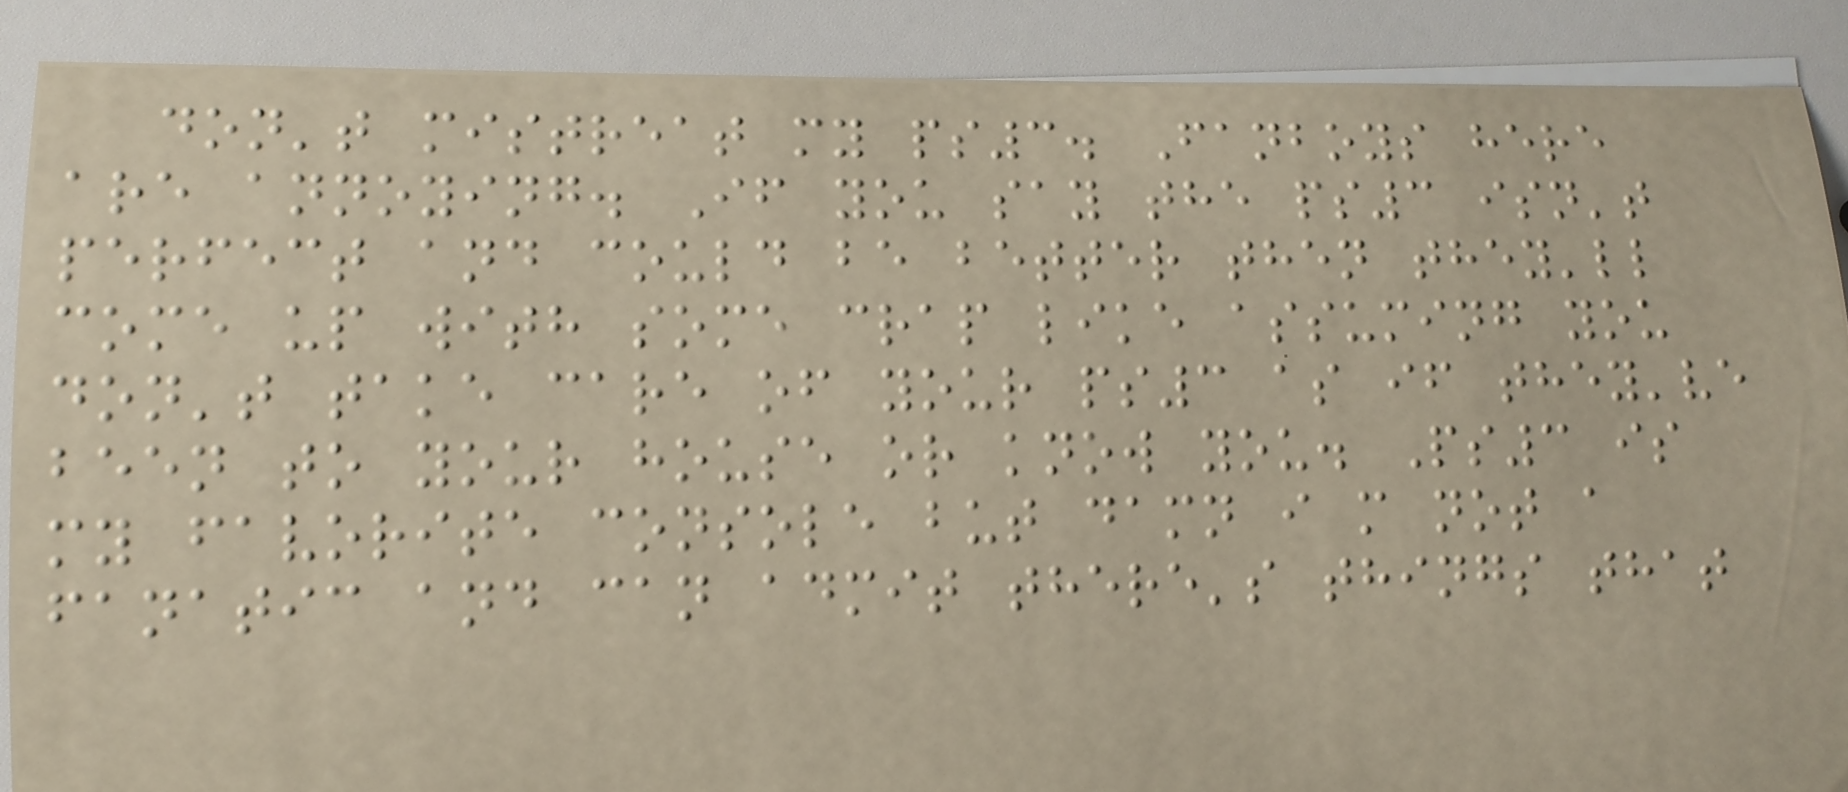don't mistreat my ps3. Fanboys here
are annoying. If you say the ps3 isn't
perfect and could be better then they'll
come up with some crap like assuming you
don't take care of your ps3 as if they've
been to your house or know you. Ps3 is
my favorite console but damn i m not a
fanatic and can admit there's things that
